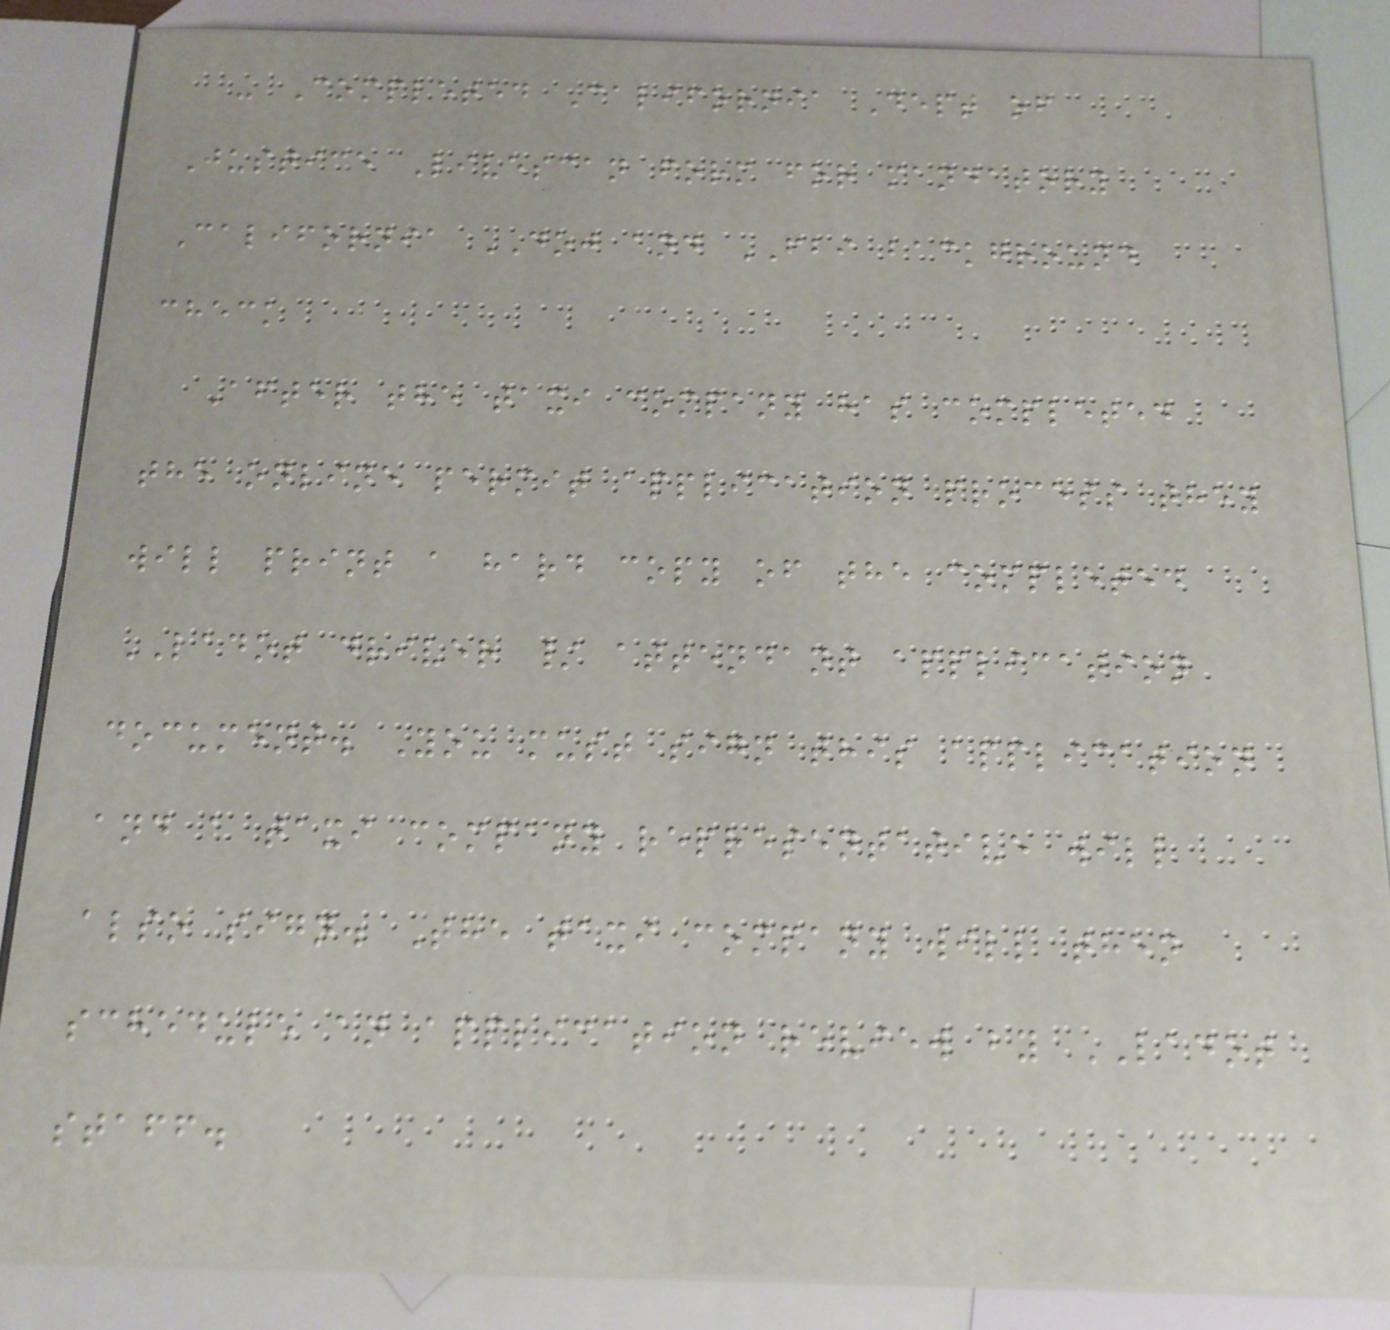- Completed California Dept of
Justice Livescan form for mandatory
California DOJ and FBI background
check
After the taxi company has completed
the online permit application process they
will print a hard copy of the completed
LADOT driver / attendant application
document. You must sign this application
and a taxi company representative will
also sign. The taxi company will then
schedule an application review by LADOT
staff.
